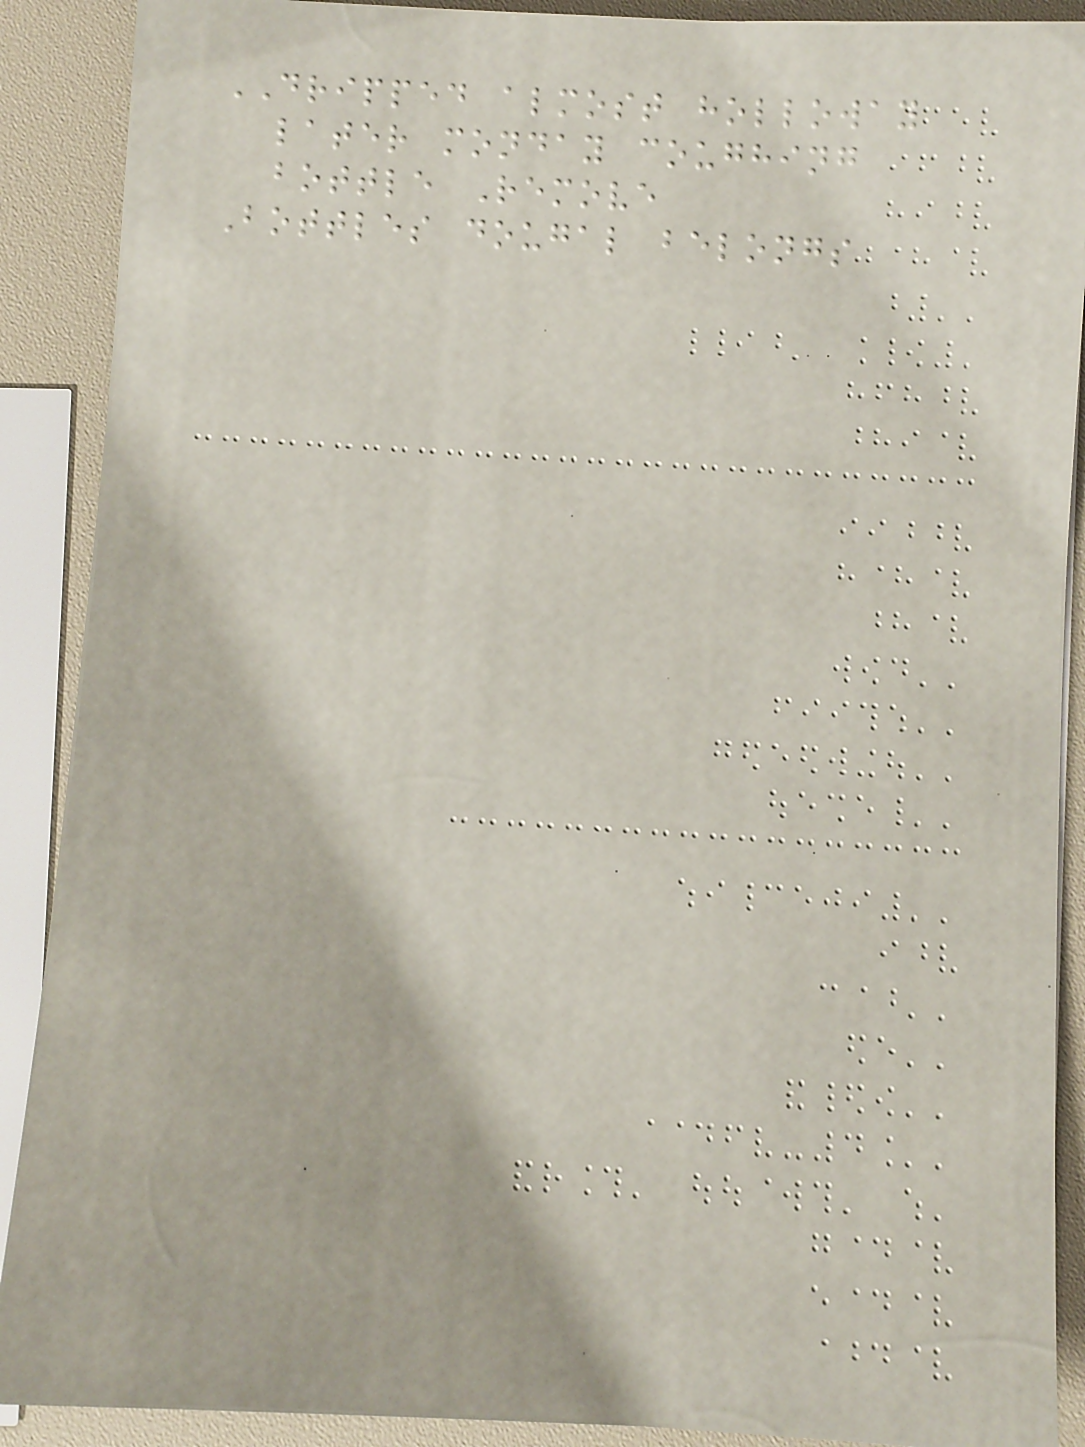DRIPPED almost holloway
later monday coughing
bottle Remove
Bottles dougal belongs
